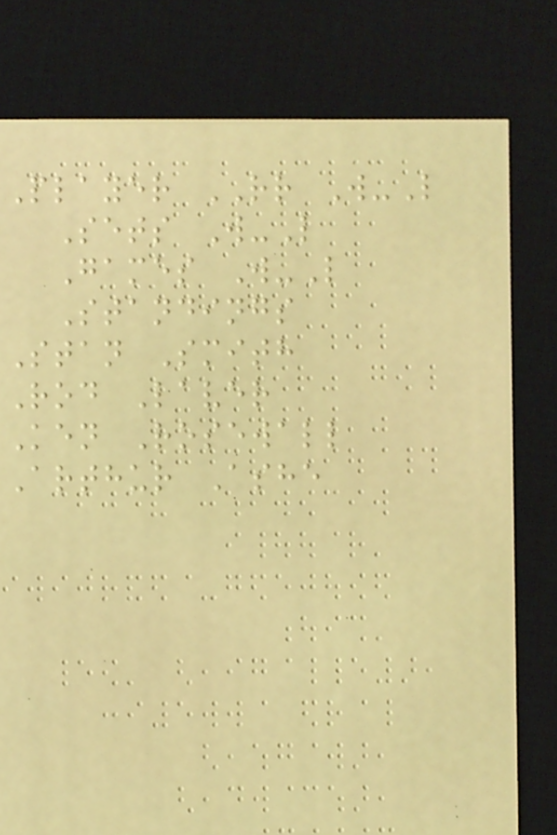Player RR W-L
Sets W-L
Games W-L
Standings
Stan Smith
Rod Laver
Ken Rosewall
Arthur Ashe
